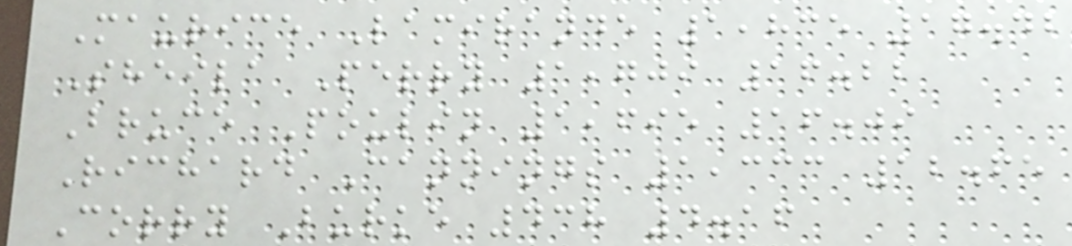Maurice Lamirande 1,835 17.42
Sheila Perry 1,709 16.22
Bruce Poulin 1,695 16.09
Richard Cannings 1,333 12.65
Corry Burke 438 4.16
